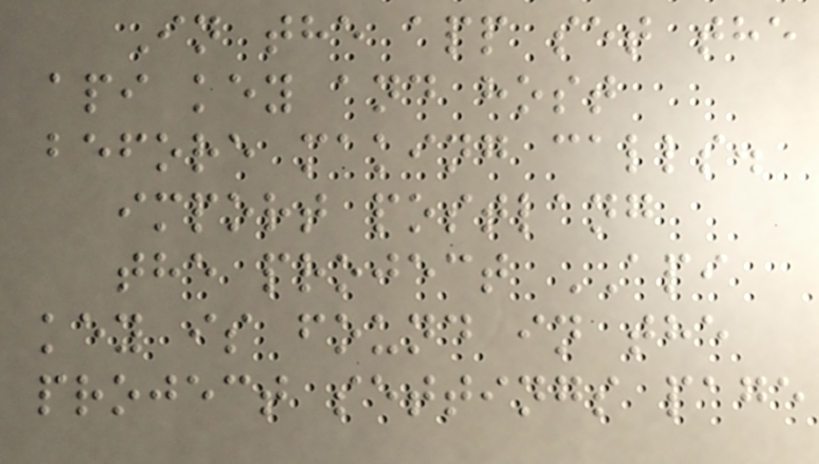In the app set the
api key and host
before making calls.
import postlang
the project API
key is found in the
project settings page
